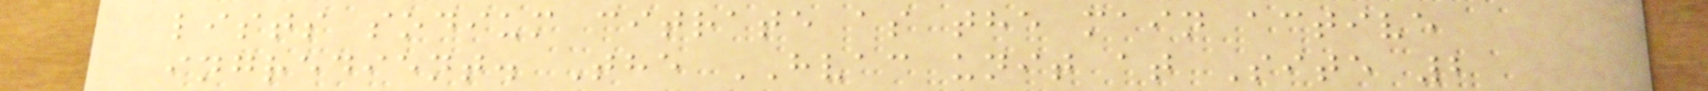lists sodium citrate as the main active
ingredient. The HVAC unit at Site 2
